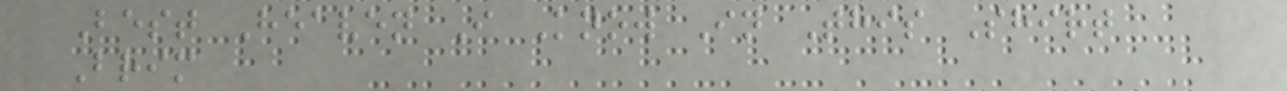Best Heaven I Know In This Shirt
Brim
